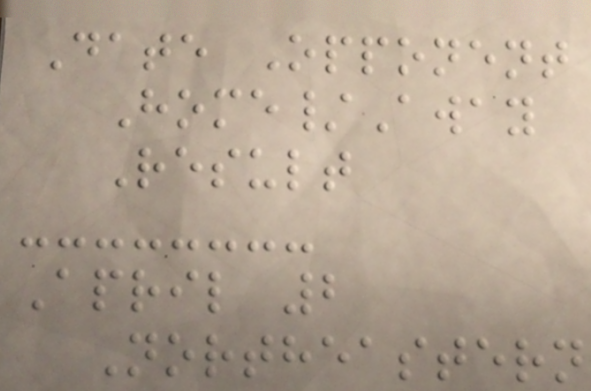Date Opponent
Home/Away
Result
April 2
Northeastern
